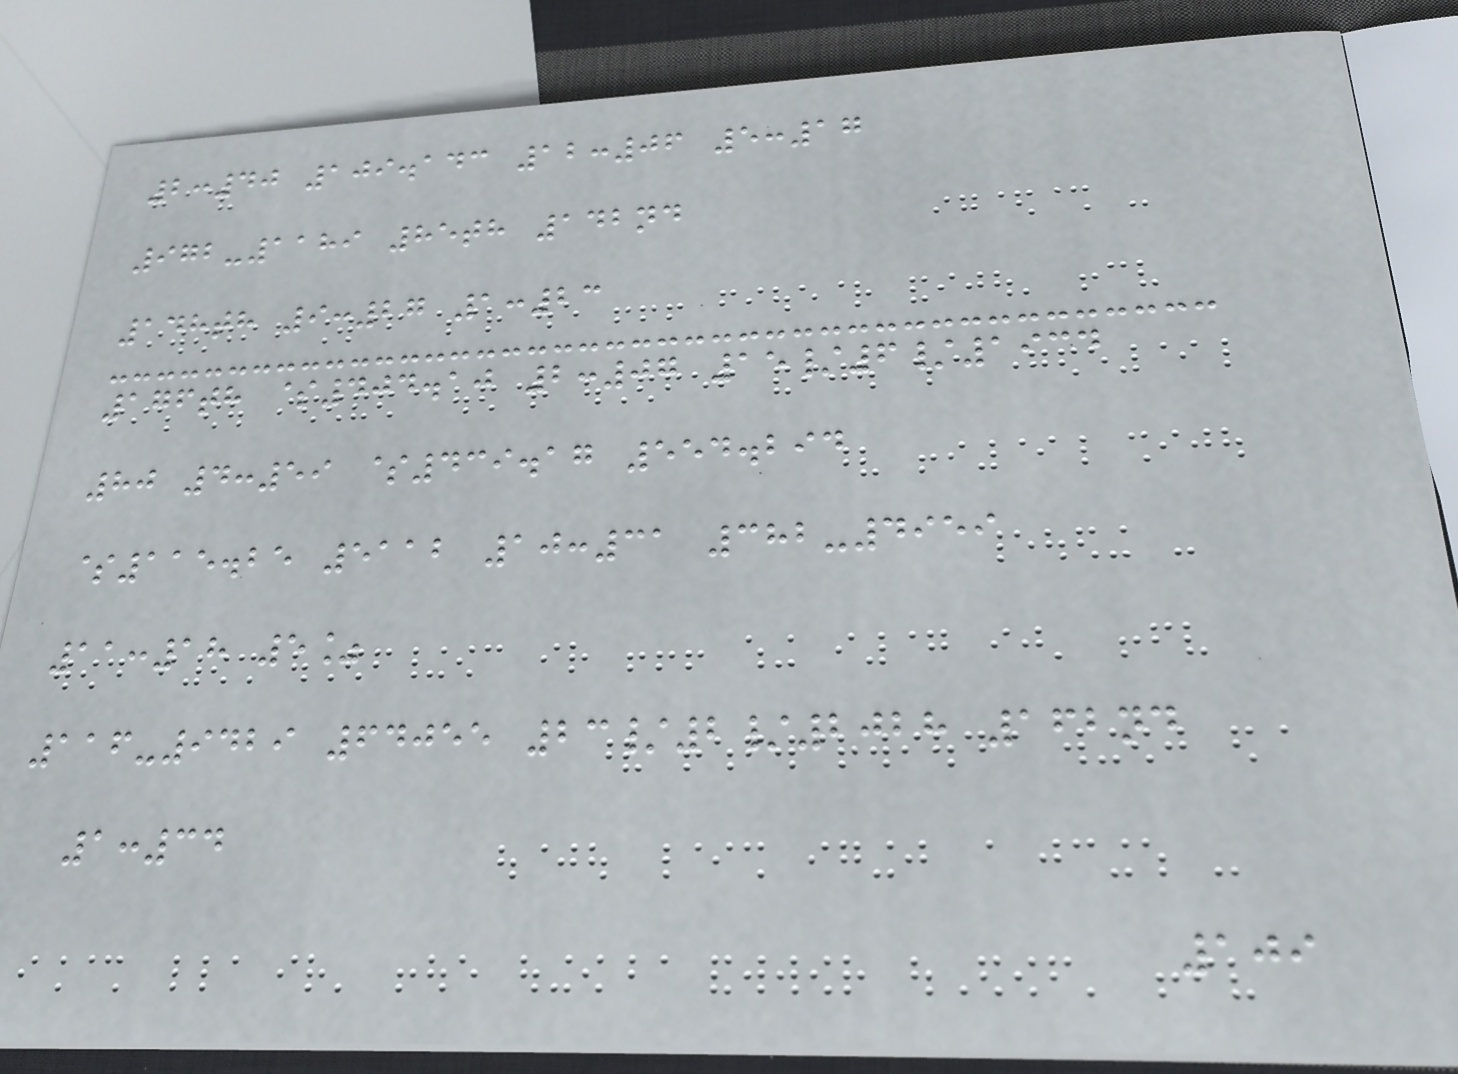2:40 109.143 12:06 5:17
972-1189 85th 142nd
148th 9:27 1:23
176th $404.10 2:07 15/6/1934
80 4:59 $439.17 554.294
$115.25 5112 10:31 382-4959
11:18 5%
116-9429 64055 23/2/2028 162nd
1:34
109
